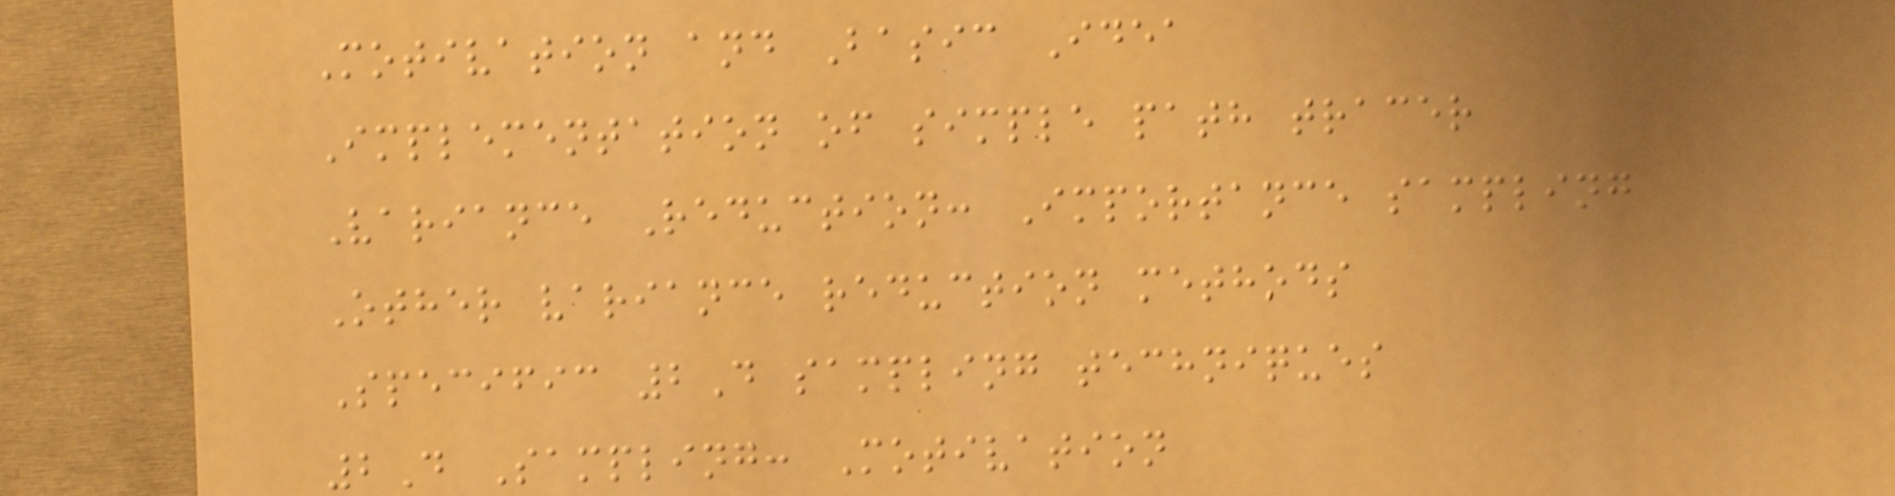Motivation and Basic Idea
Implementation of simple path tracer
Variance Reduction: Importance sampling
Other variance reduction methods
Specific 2D sampling techniques
2D Sampling: Motivation
